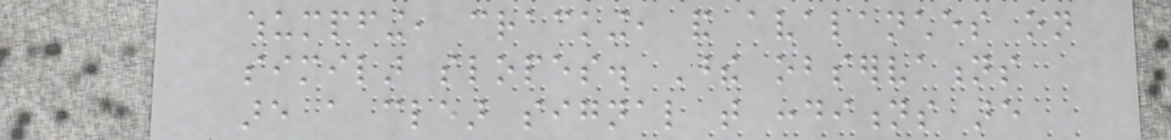whumpfing, cracking, and avalanches on
similar slopes. These observations
are a clear signal that conditions are
